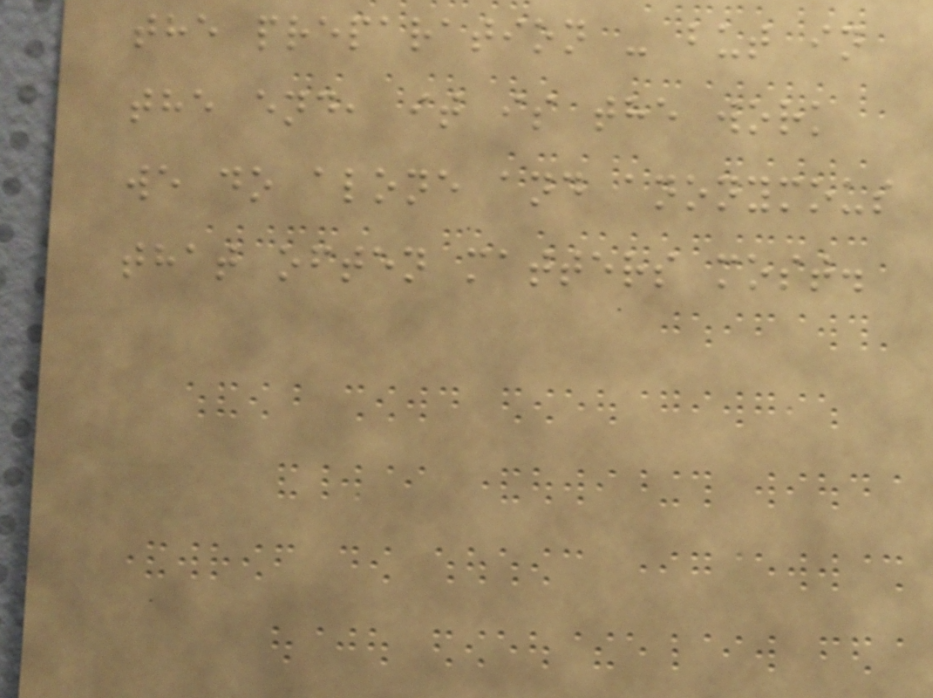the preparation - but in
the end, it is the work
we do alone and anonymous
that often matters most.
